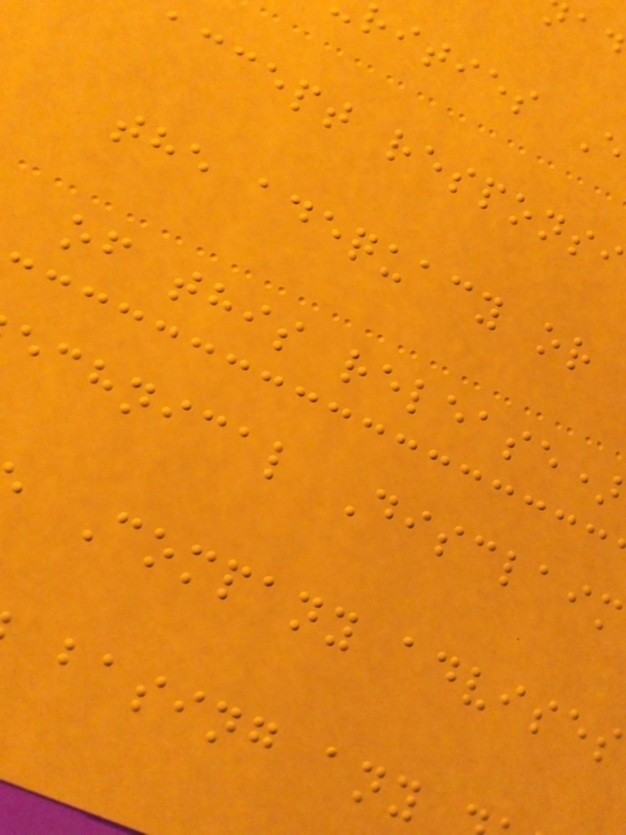rities E
accept responsi
the adequacy or
of this release)
echnical Disclaim
Company advises
basing any
